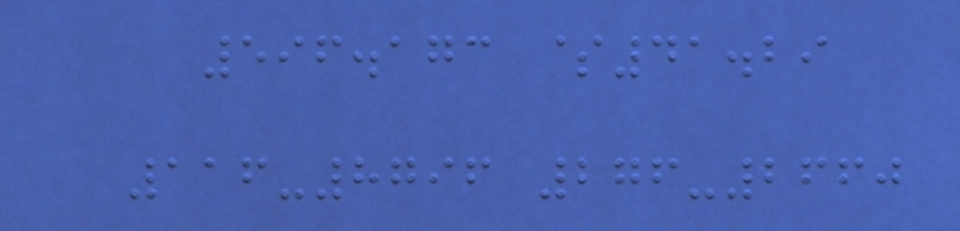596.173 $41.29
116-8796 276-2660
